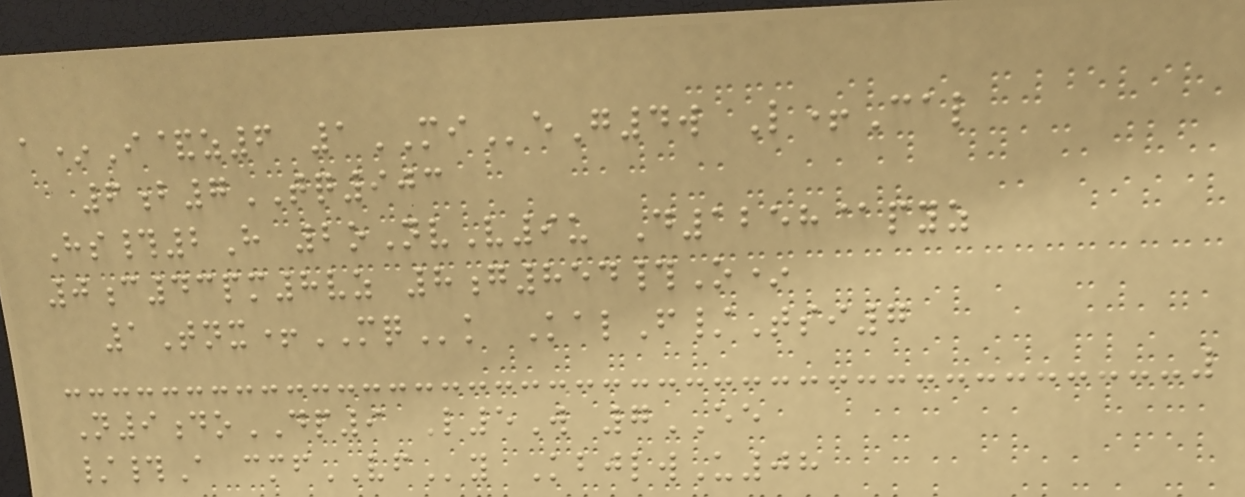a*I&z6 1MIeG4w L+Cal
6b7TQ903
Hs#2H 2oNvV9u D1258@pyz
0c43pm8vz 8g854#O*
1Tnx+MQk KalF/Tsi7
N9doDP9 L5W 7EE
/#A cmfVFy KbjlwU08
